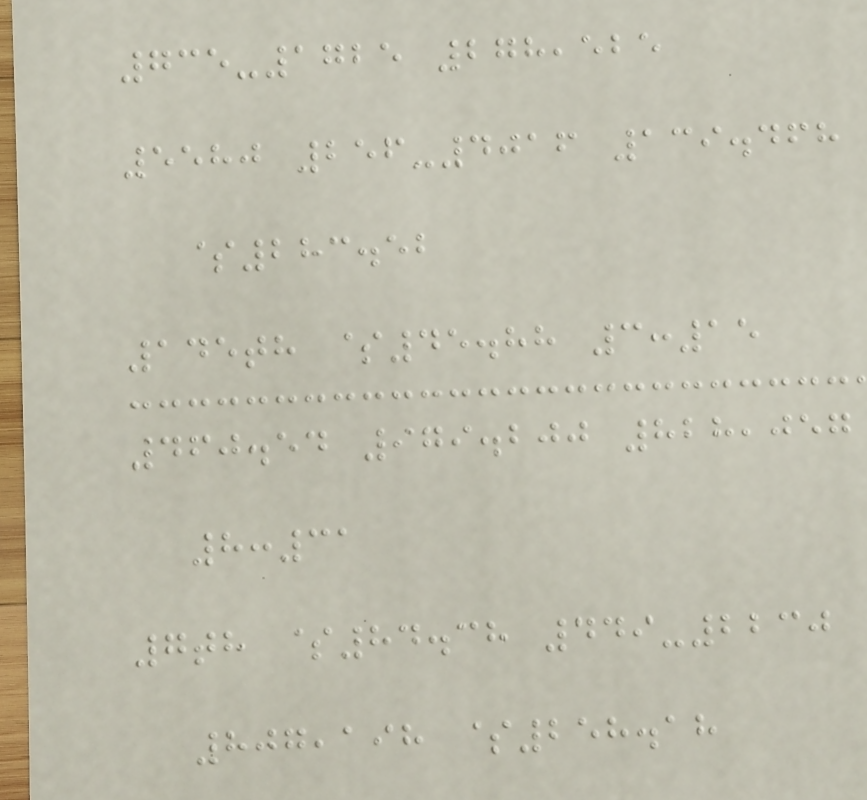735-1725 278,525
5580 256-4016 139.468
$283.52
145th $45.88 3:15
460.54 979.200 828,057
8:31
7th $84.38 449-2230
807,198 $258.18
